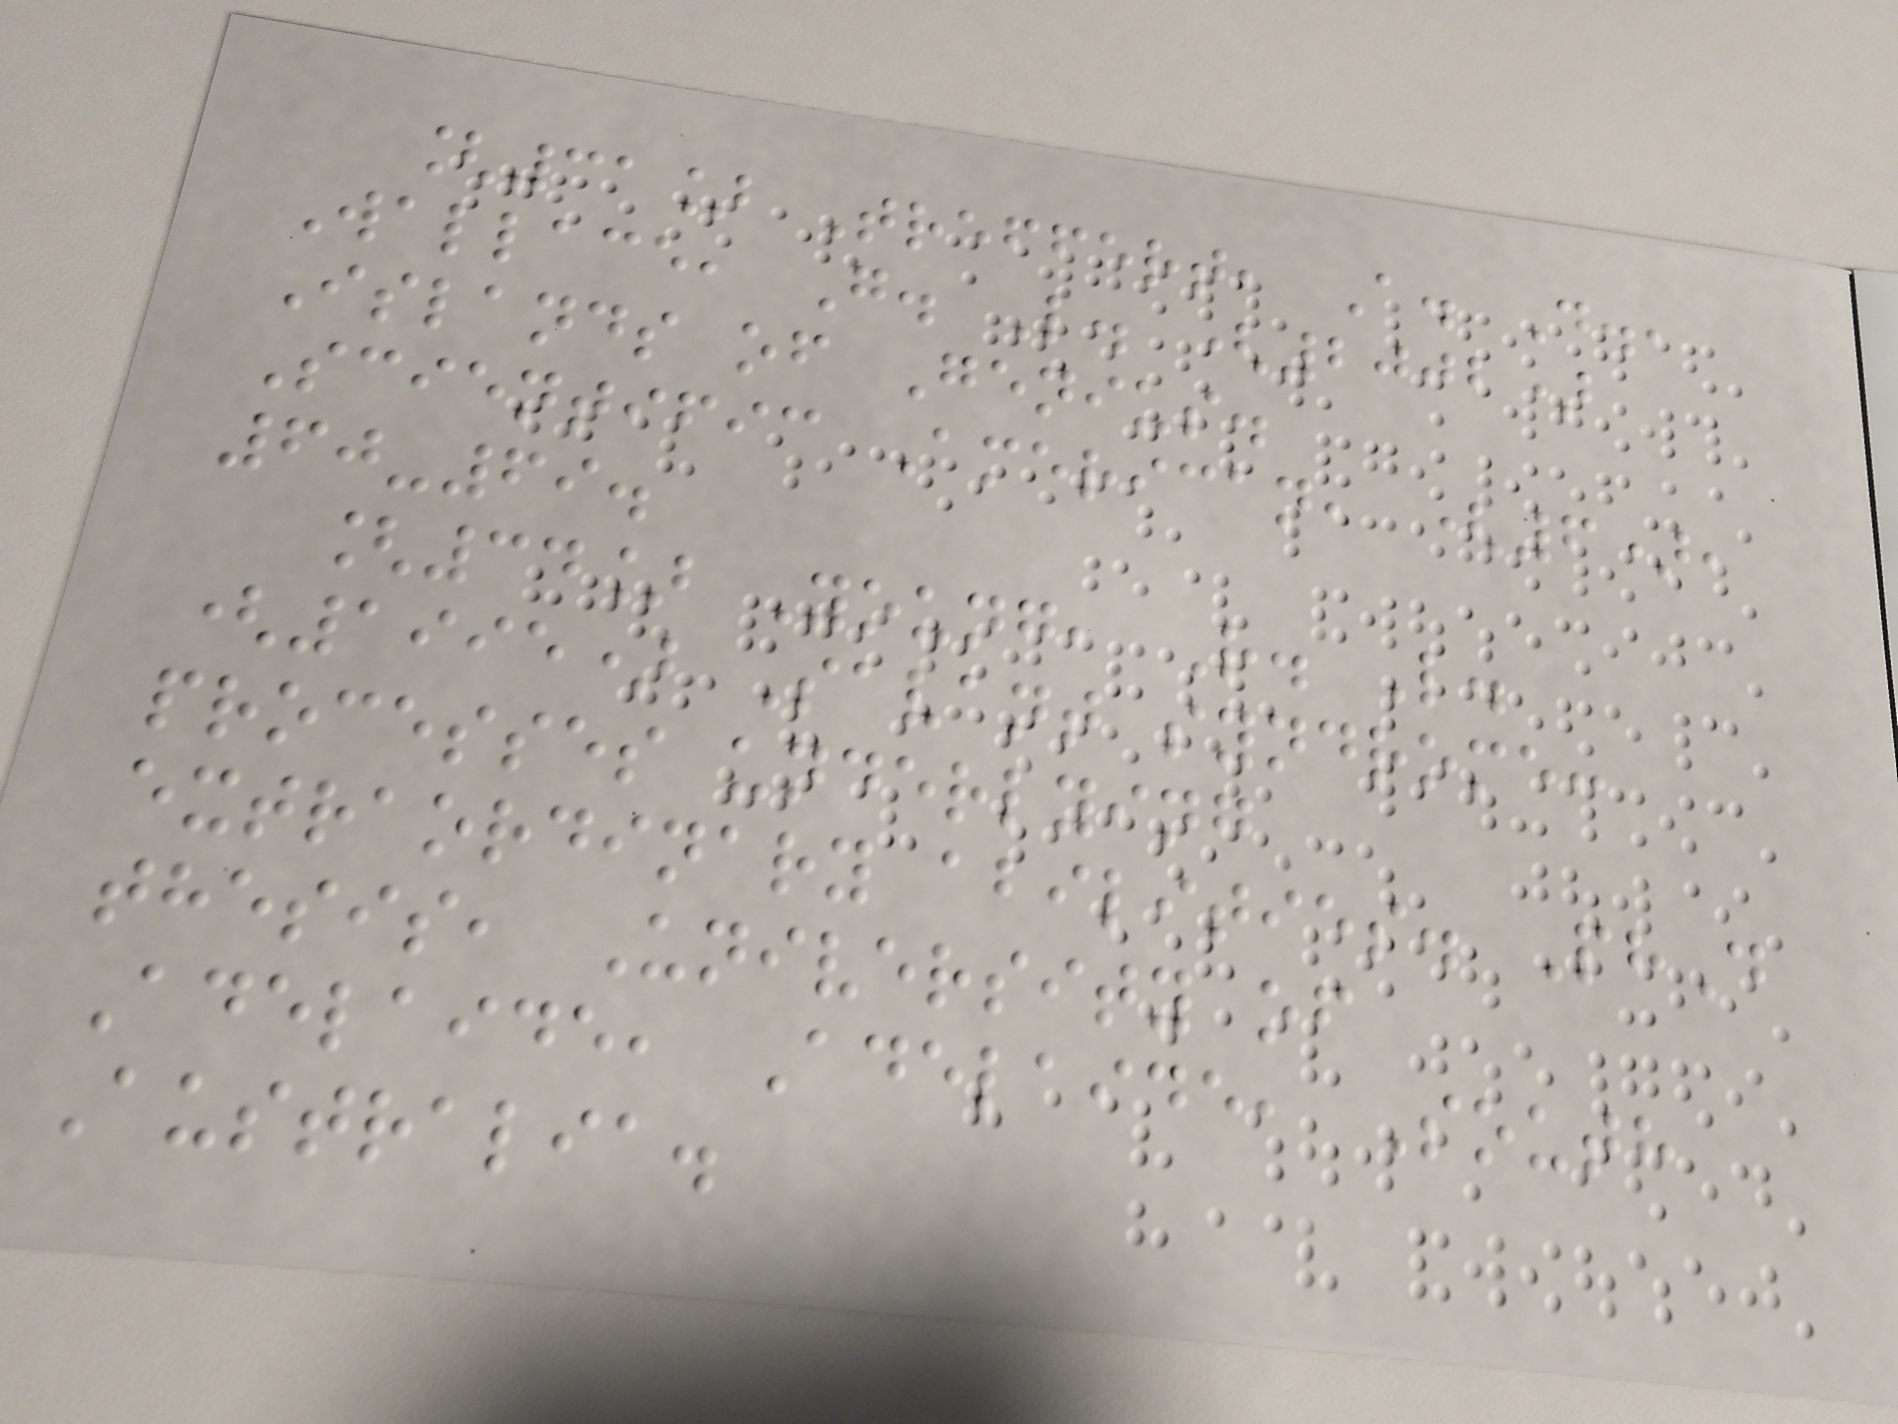[31] Treffert, A. D.,
Wallace, G. L. (2002)
Islands of Genius.
Scientific American, (6),
60-69.
[34] Young, R. L.
(1995) Savant syndrome:
processes underlying
extraordinary abilities. PhD
thesis, University of
Adelaide, Adelaide, South
Australia.
